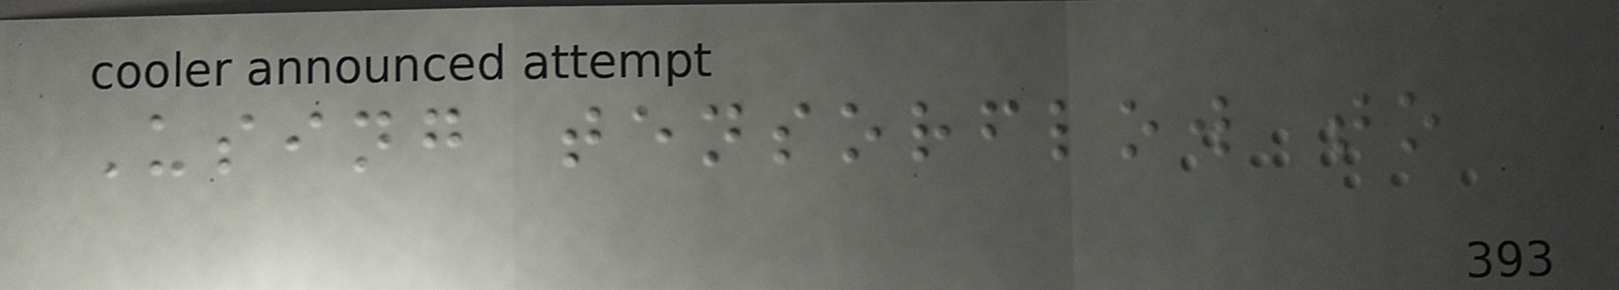Using tensorflow to
